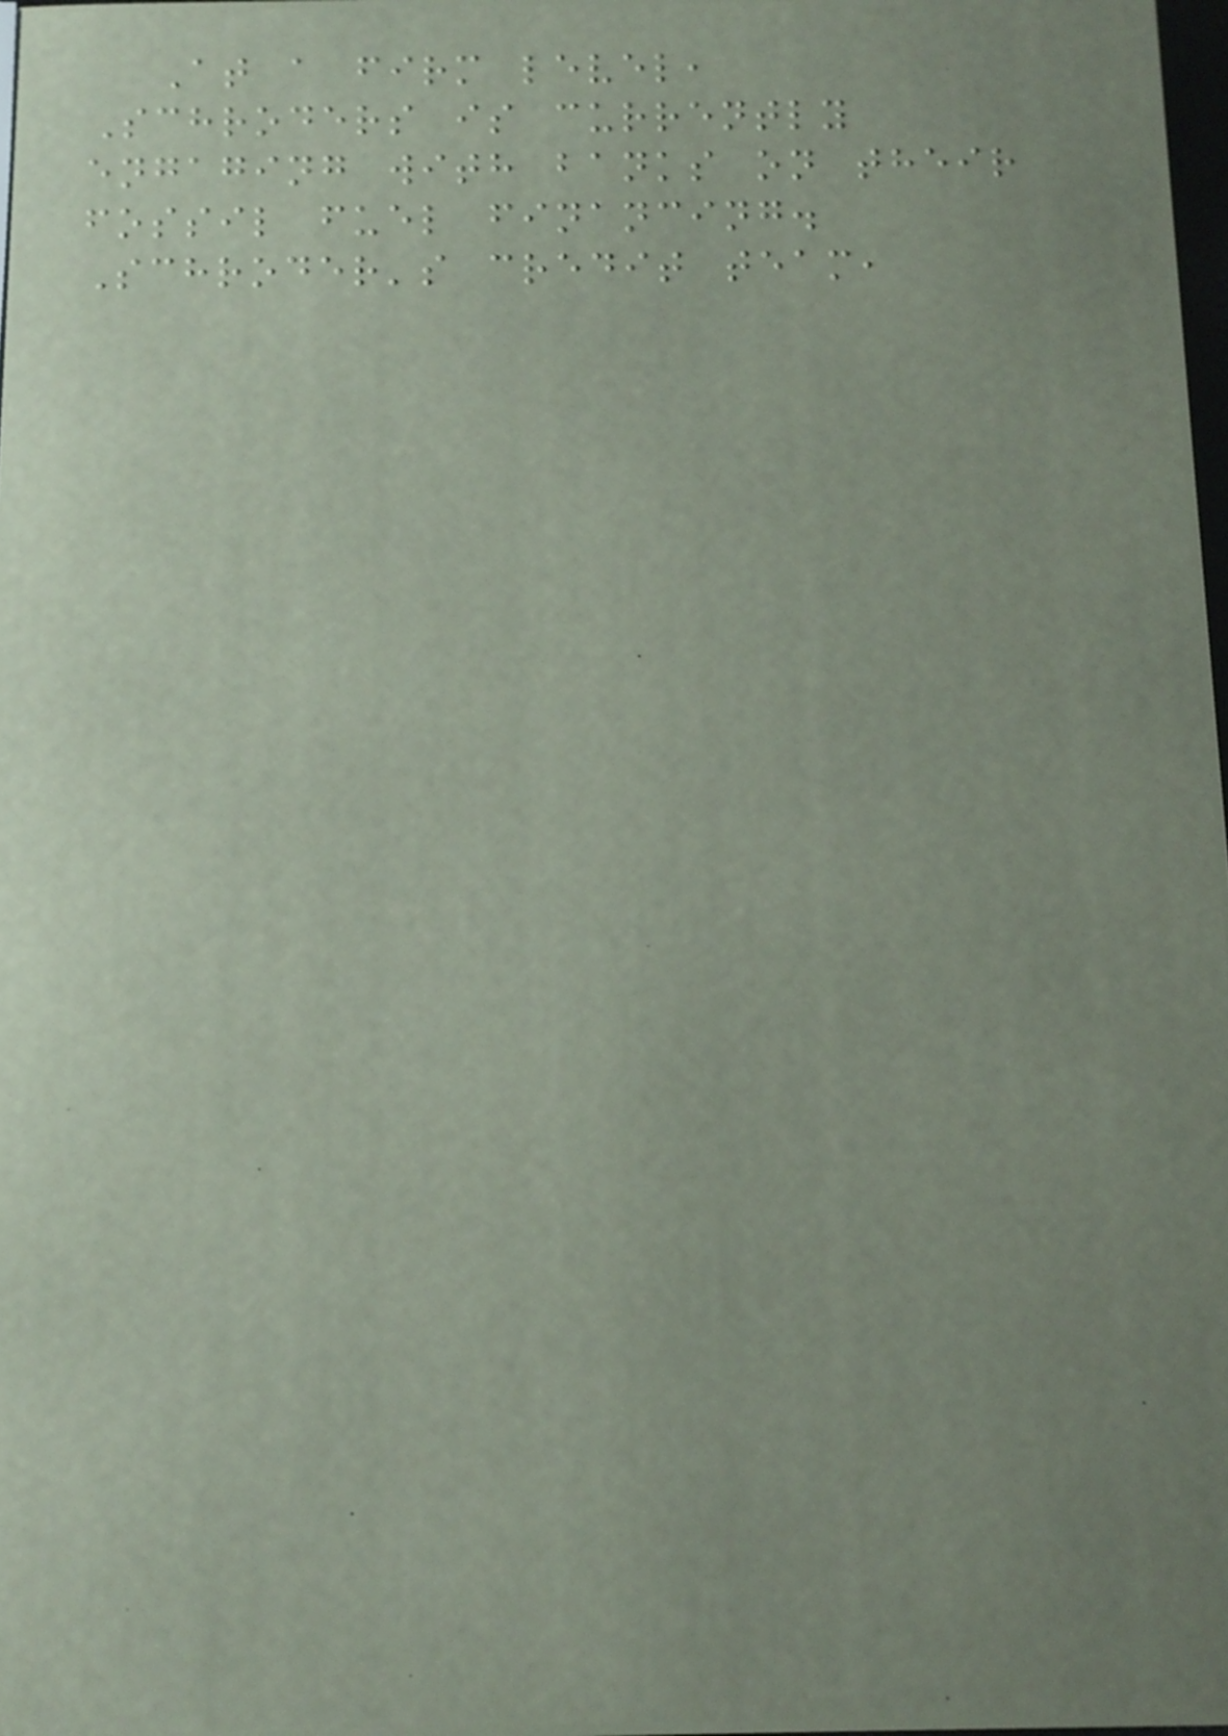At a firm level,
Schroders is currently
engaging with banks on their
fossil fuel financing.
Schroder's credit team,
